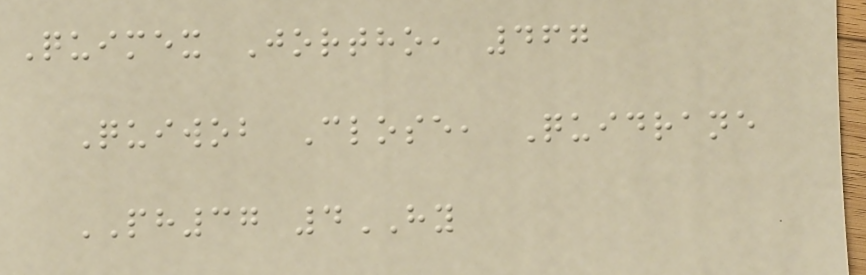Quimex Jortho, 467
Quiwob Close, Quidrane
PH37 4HY
